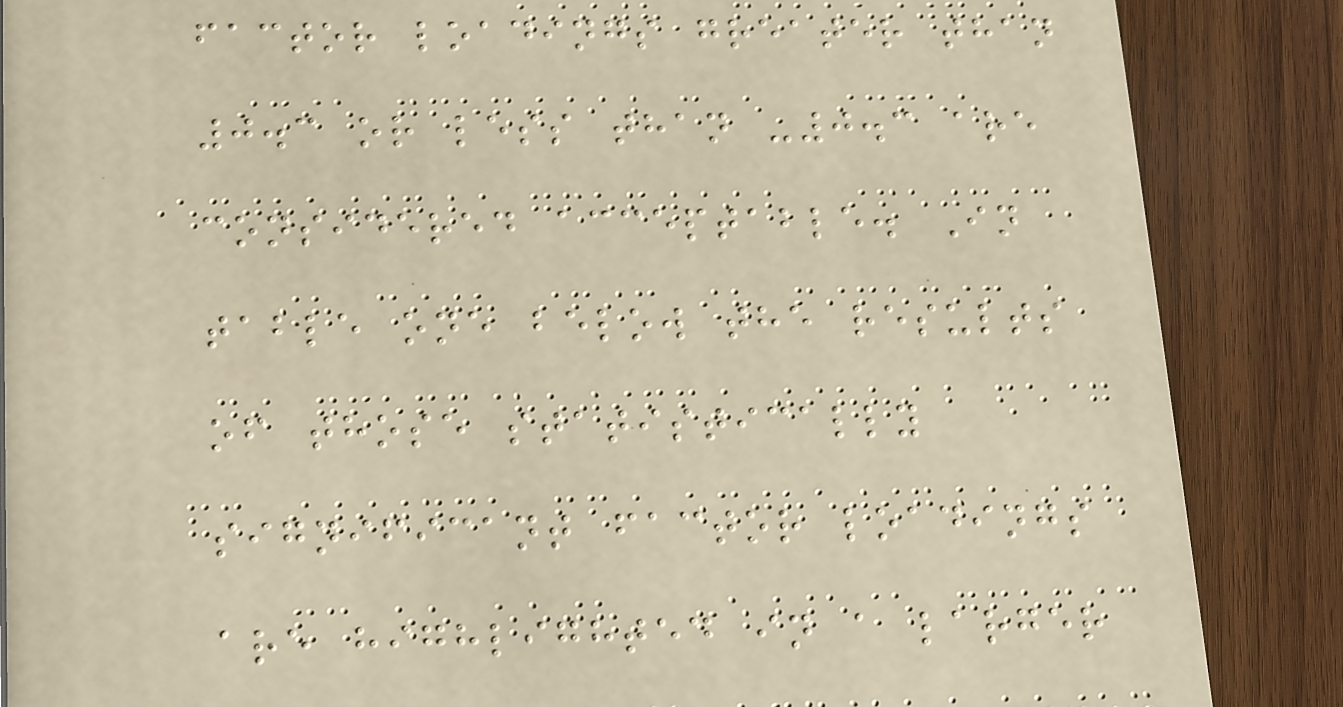factor loadings greater than
0.3 or less than -0.3 are
considered acceptable. In
table one below the results
of those statistically
significant factor loadings
are highlighted in a larger
